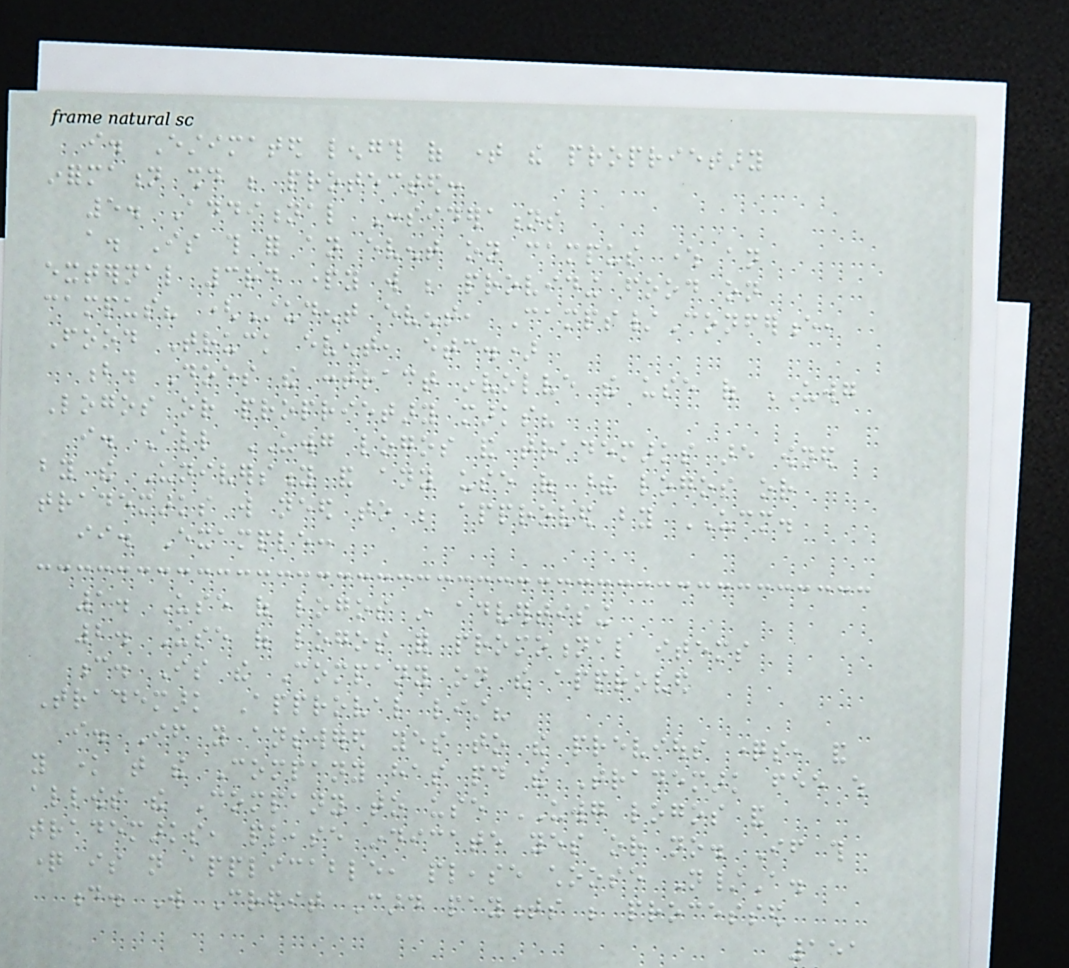i. Estimated length of time the proprietary
information should be protected:
5. Additional Considerations
a. Is this for an event on campus where an
external 3rd party will be providing food on
campus? (Student event, Camps/Conference,
Food Truck event, etc.)
b. Does the contract involve the use of UWG
Logos or proprietary marks?
i. All UWG logos and trademarks are owned
by the University and any use of these logos or
trademarks will need to be approved by UCM.
ii. Example:
1. Use of logos in advertising
2. Use of logos for promotional items
c. Is the Company on the approved
Trademark Approval list?
i. If you answered yes to the previous questions, and
you know that the Company has paid the Trademark fee which
allows the Company to use UWG logos and
trademarks, please indicate yes or no. If this
question is not applicable, please choose N/A.
d. Will Credit Card payments be processed
151
